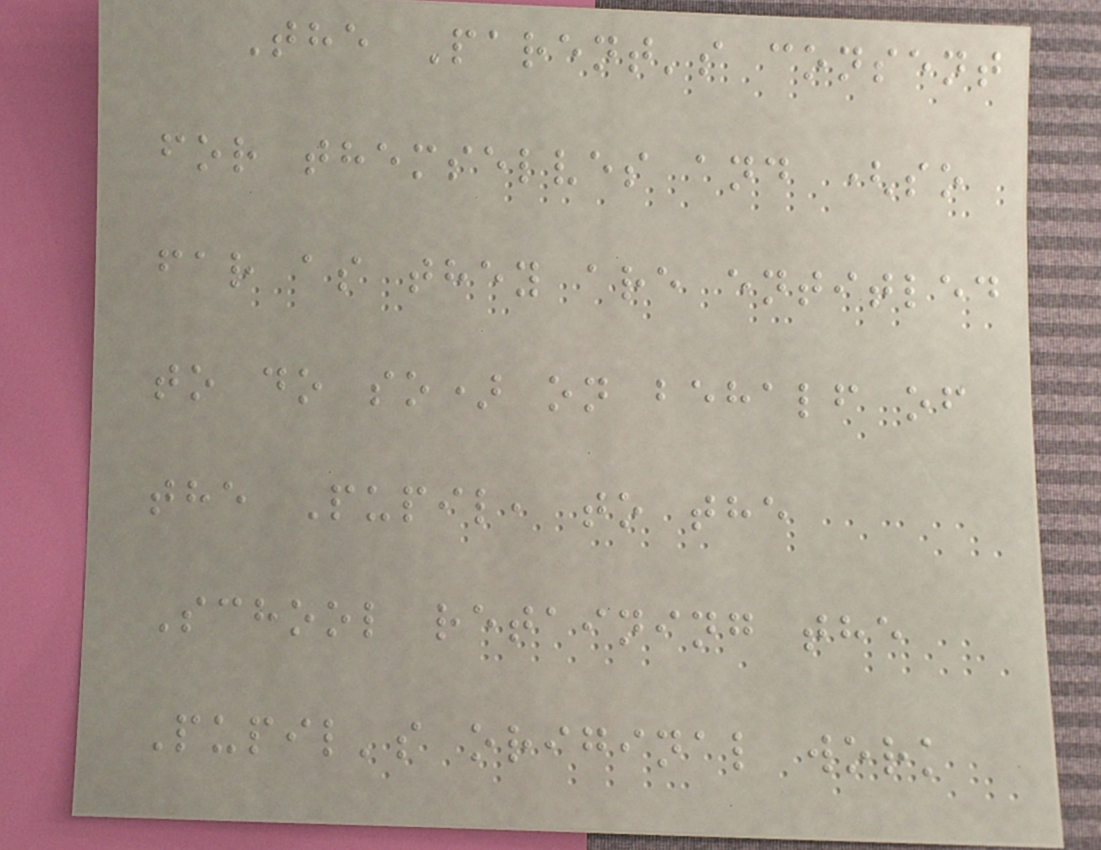The Parent's consent
for themselves and (so
far as they are entitled
to do so) on behalf of
the Pupil, to the
School retaining the
Pupil's original work
